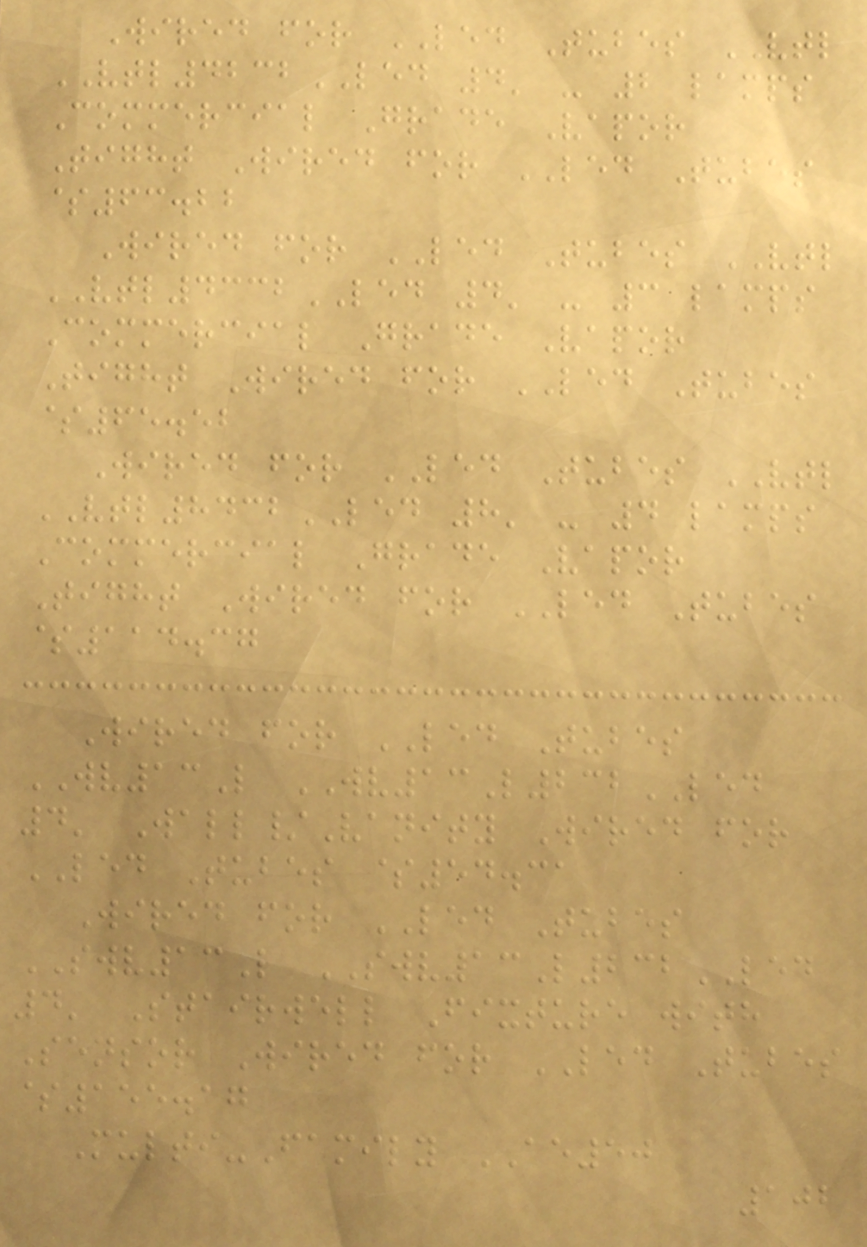Wired for LED Tubes VTL
VTL4232LED 4' - 2 lamps
Commercial Grade Vapor
Tight Wired for LED Tubes
$63.22
Wired for LED Tubes VTL
VTL4332LED 4' - 3 lamps
Commercial Grade Vapor
Tight Wired for LED Tubes
$65.52
Wired for LED Tubes VTL
VTL8432LED 8' - 4 lamps
Commercial Grade Vapor
Tight Wired for LED Tubes
$114.37
Wired for LED Tubes
WV13L WV13L232LED
4' Wall/Vanity Wired for
LED Tubes $54.31
Wired for LED Tubes
SWV13L SWV13L232LED
4' Stairwell Fixture with
Sensor Wired for LED Tubes
$155.17
Multi-Family AE50
102
